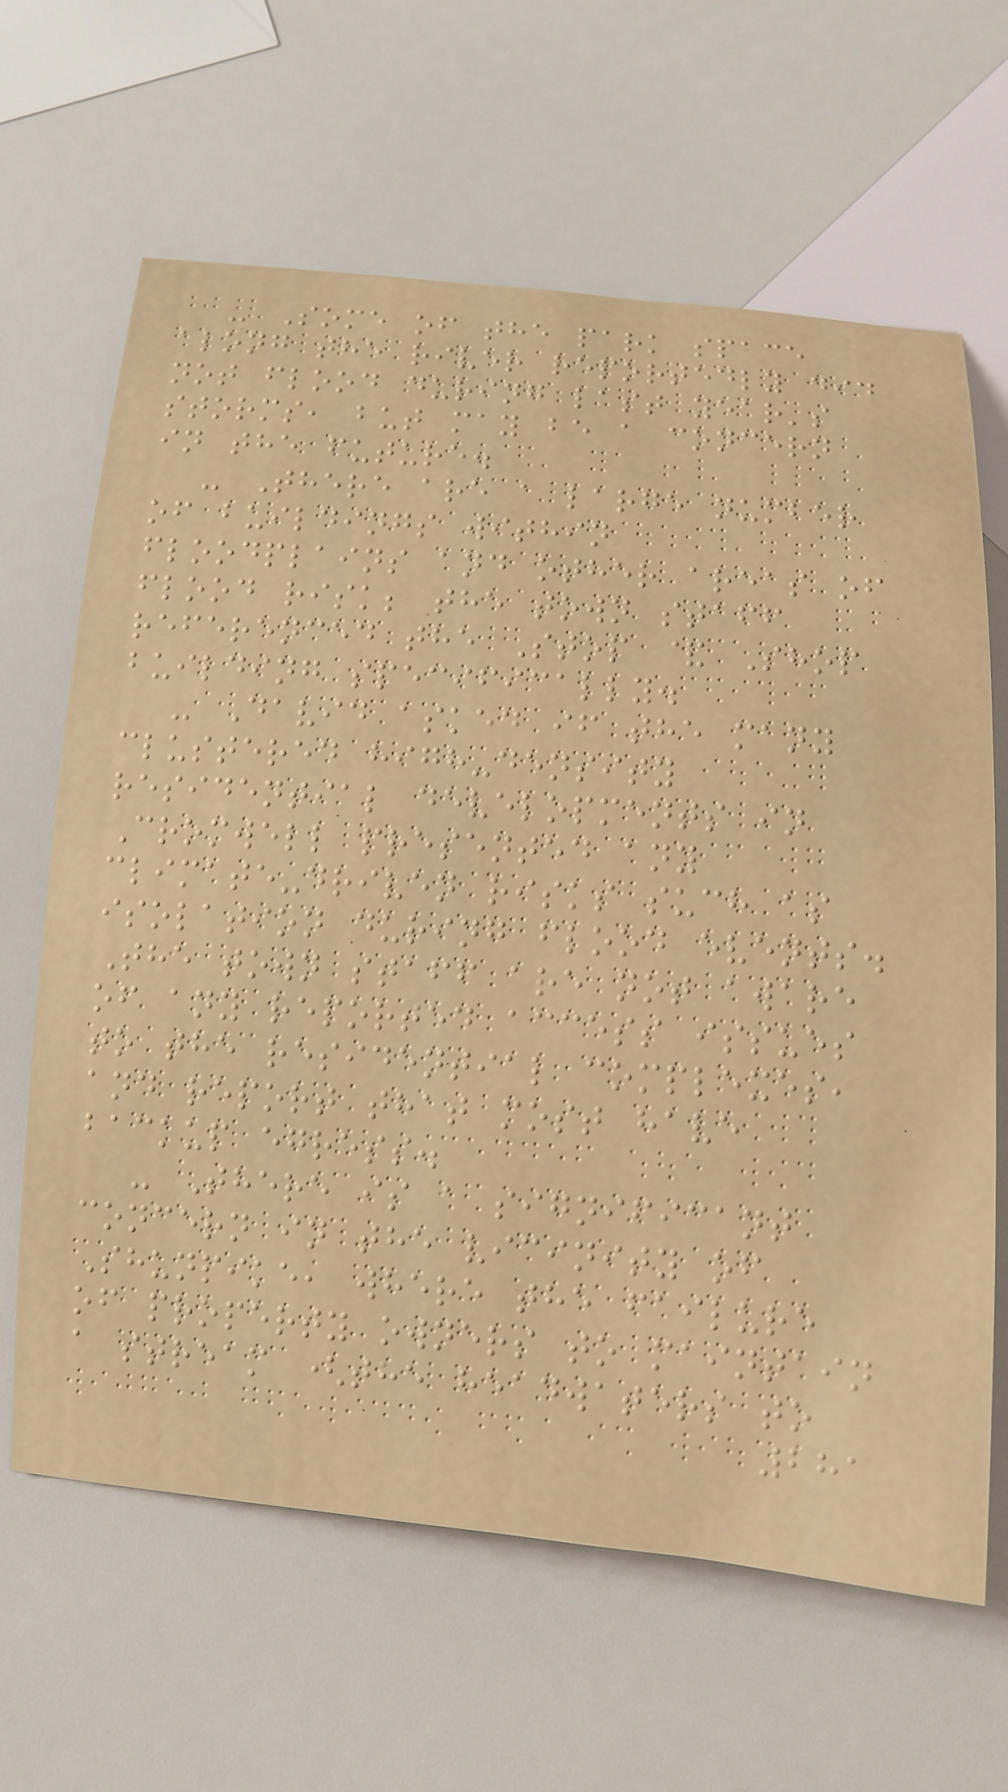- Some of the park space
along the river reportedly did
not flood during last year's
storms, but may be a concern
in the future.
- There are a large number
of buildings within
floodplains and other areas of
flood risk; the town staff
referenced the Stop & Shop
building specifically.
- David asked if the many
clustered high-density
residential developments in
Cromwell presented any
climate-driven risks such as
isolation during flood events.
The town staff are not aware
of any reported access issues
to the residential complexes,
and report that most have
backup egress.
- There is a significant
concern in the vicinity of
Shunpike, where the failure
of property owners to maintain
a stream (the headwaters to
281
